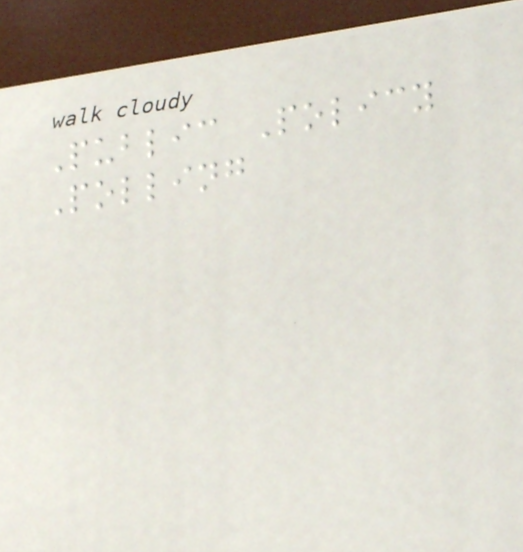Public Policy
Polling
